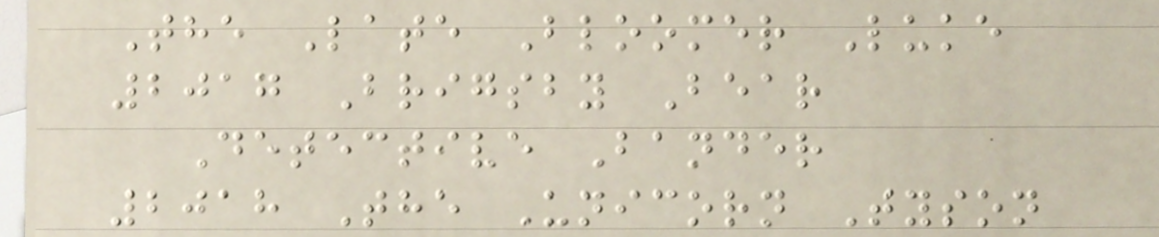The Late Bloomer Luke
2017 Brigsby Bear
Detective Bander
2018 The Unicorn Tyson
